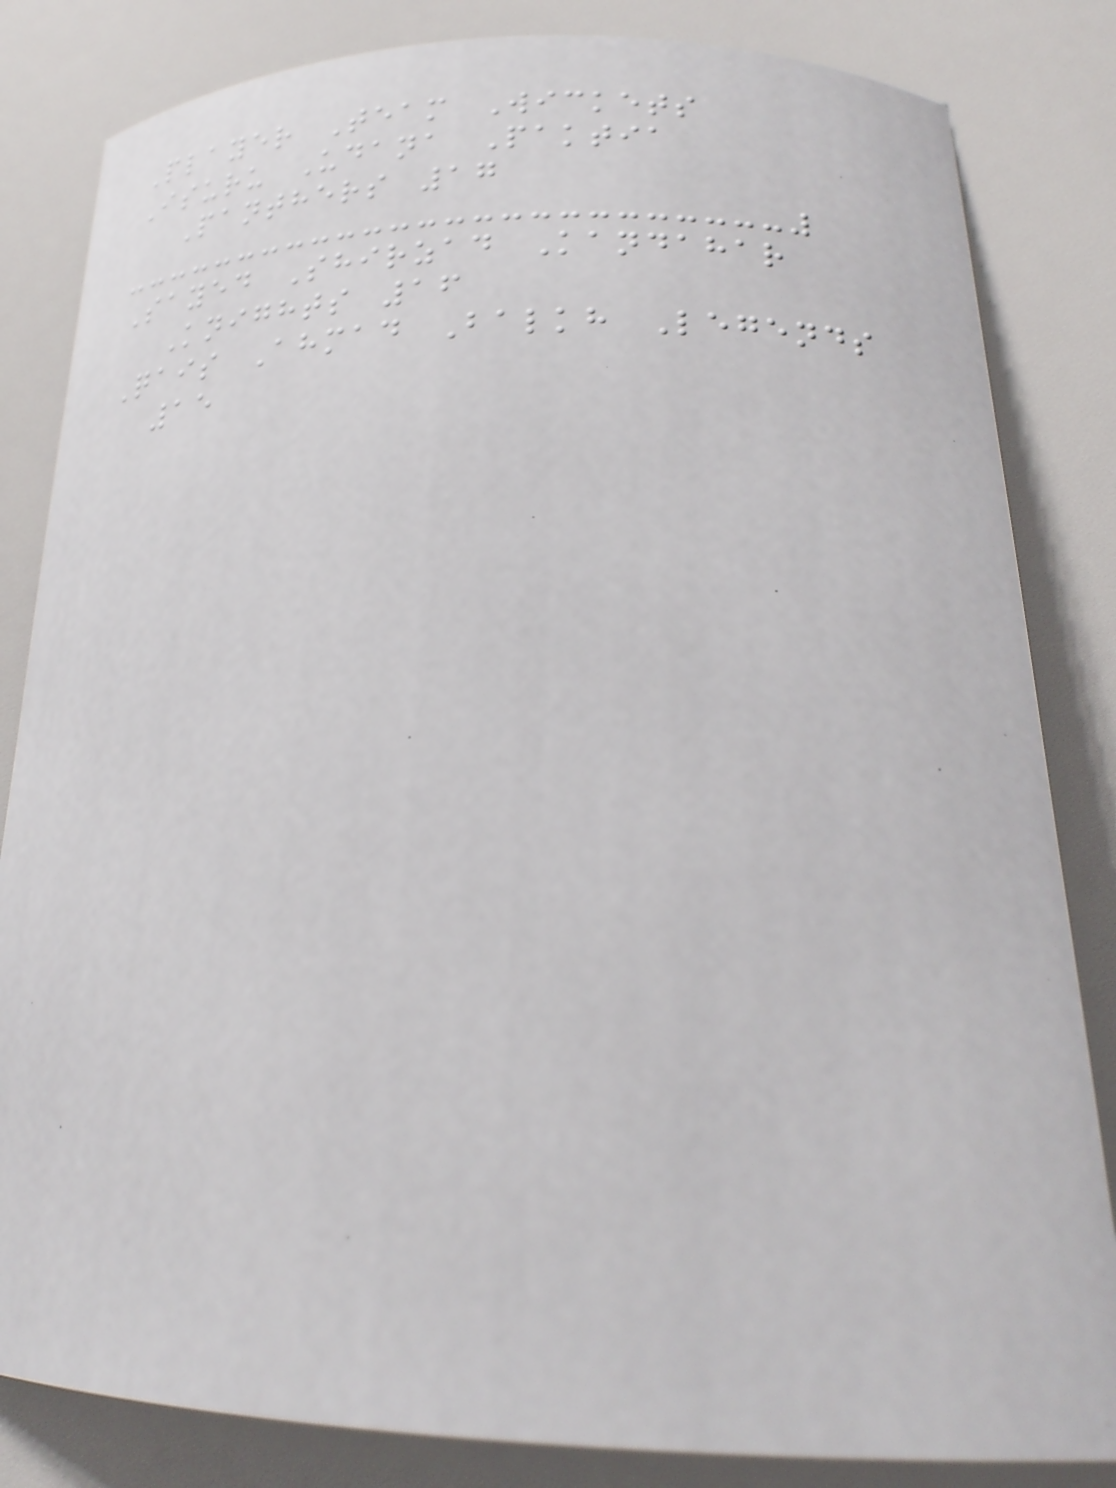Player Team Wickets
Isuru Udana Paktia
Panthers 17
Sayed Shirzad Kandahar
Knights 16
Qais Ahmad Balkh Legends
15
